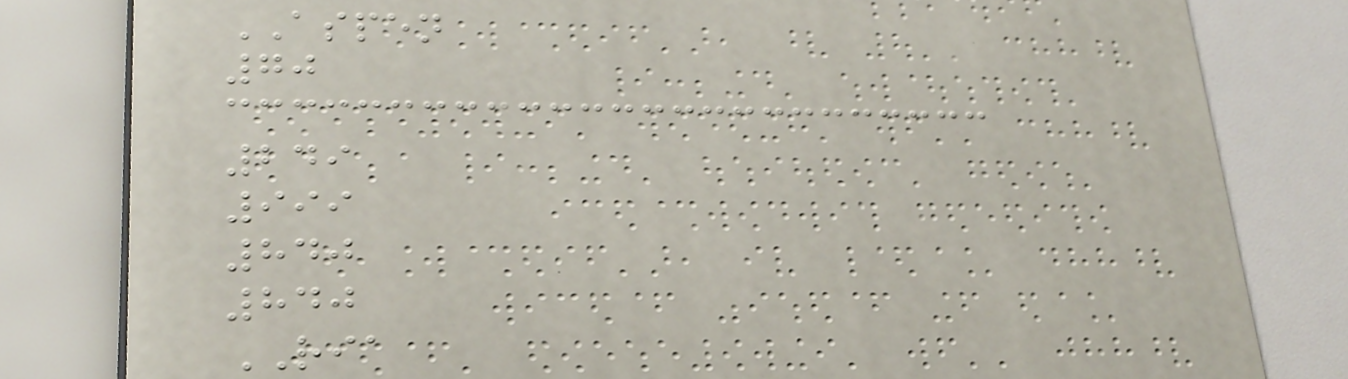ASPEN
70
249
999
840
840
RIA
